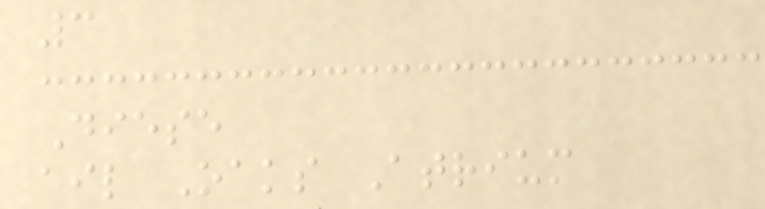3
Diese
ail Oaks Atrium
